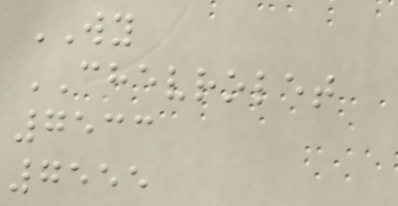WY
CHEVROLET
7533
7555
